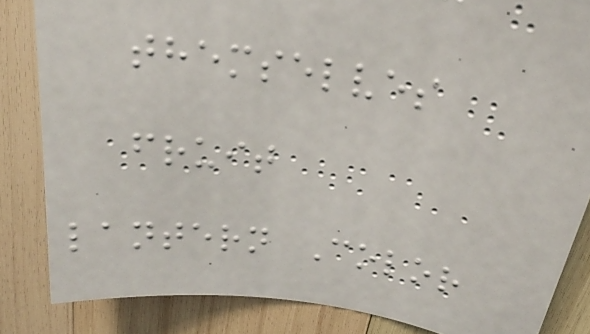themselves
fruit
lantern Color
